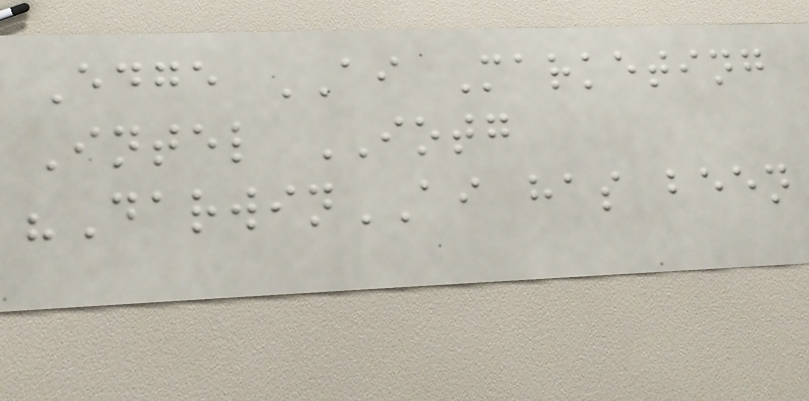Edge AI Marketing
Intel IOTG
"DarwinAI has been
